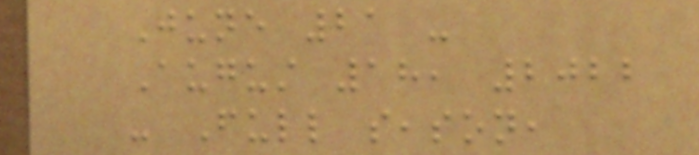June 21 -
August 18, 2022
- Full season,
